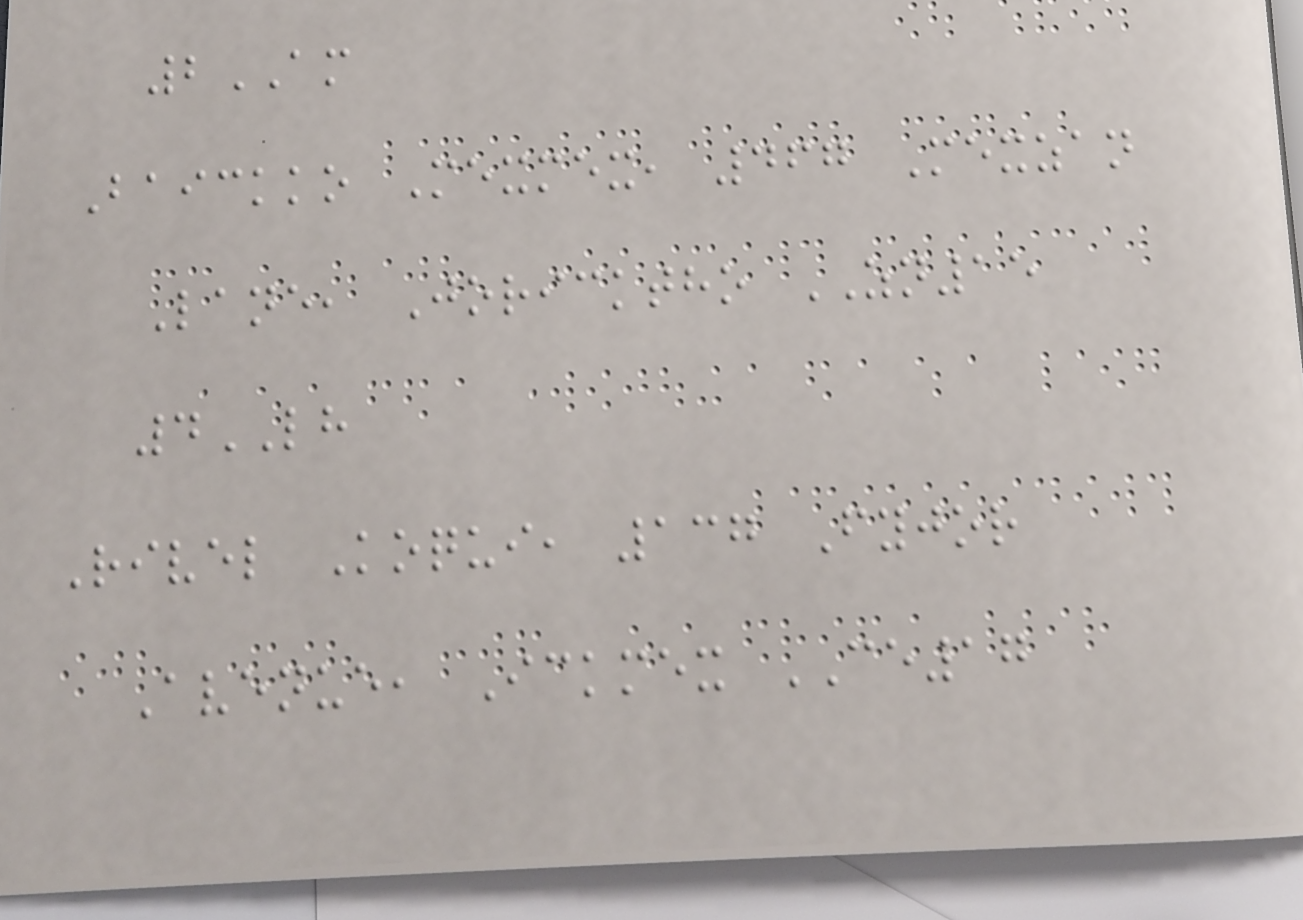2AM
Baickko Mexmex, 467 Mexzan
Lane, Joricktho ZN15
4LH
Rivel Koqui, 137 Fyjor
Avenue, Ickmex CE17
